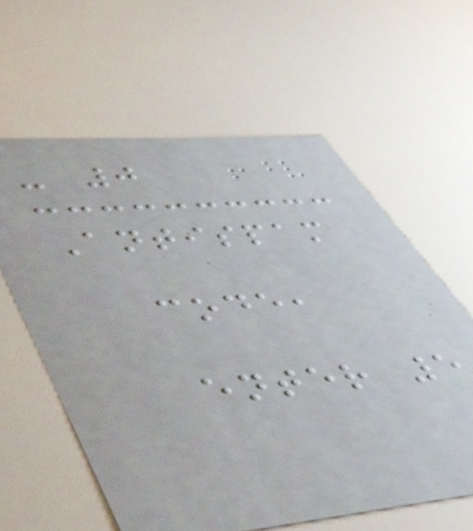- 0
Antispam
code,
enter 5
